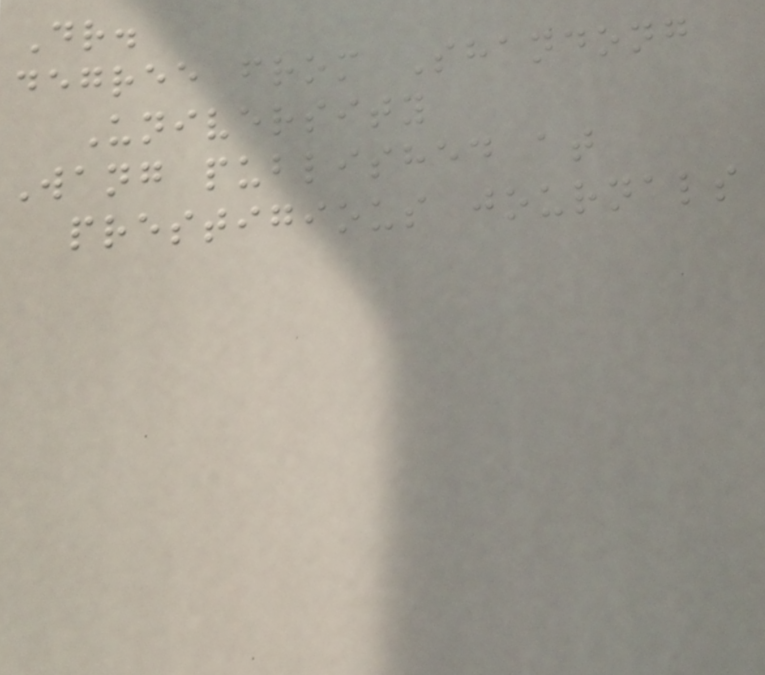Dr.
degree from Shandong
University
Wang published at
prestigious journals
